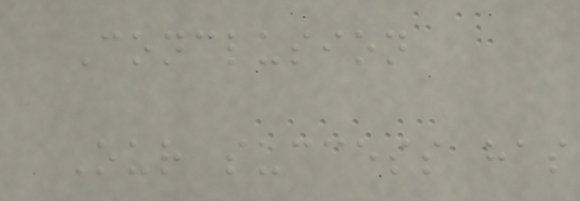Conclusion
Our success has
